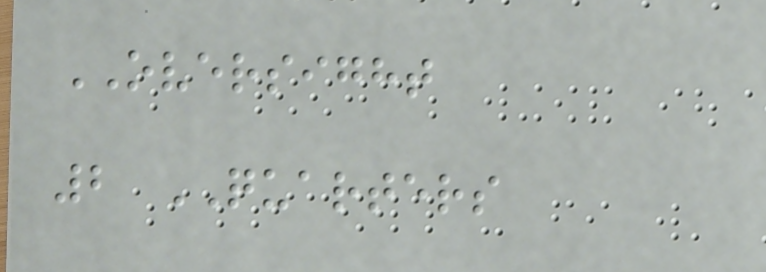OVERSIGHT
2 QUARTERS
